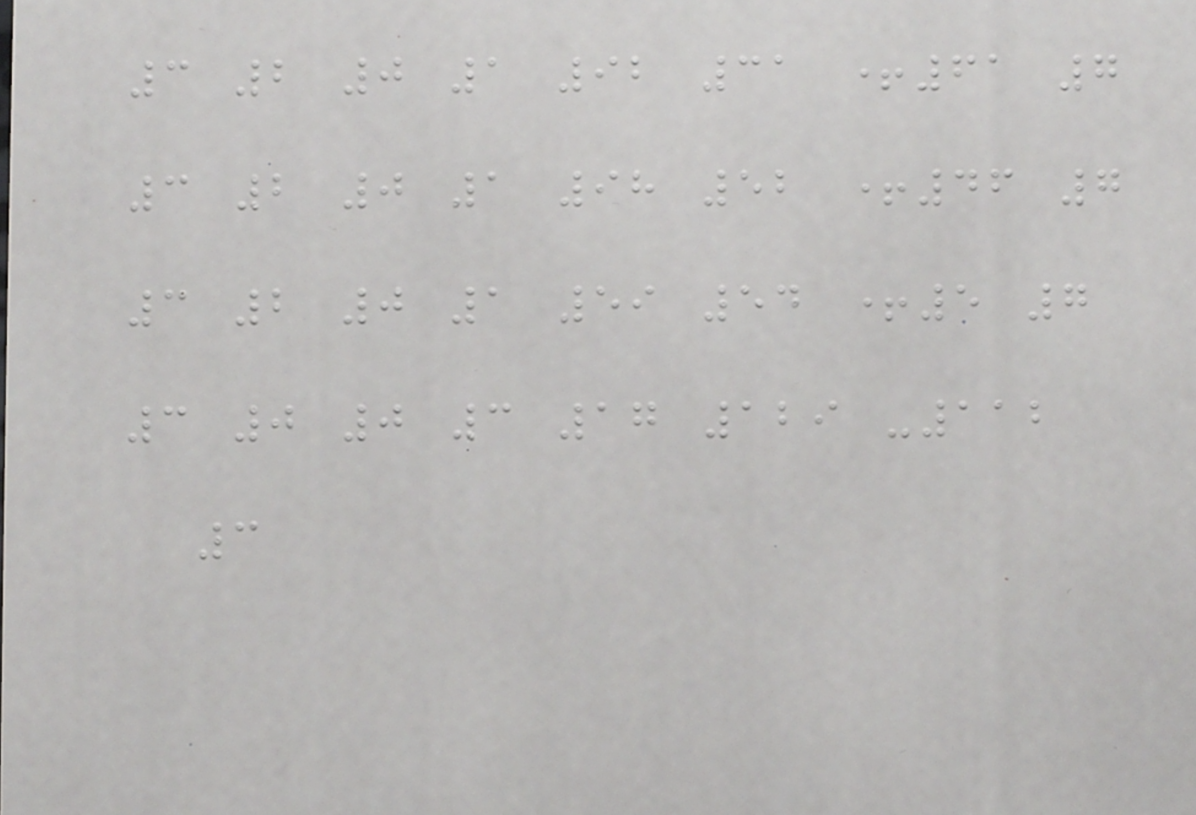3 2 0 1 92 31 +61 7
3 2 0 1 98 52 +46 7
3 2 0 1 59 54 +5 7
3 0 0 3 17 129 -112
3
